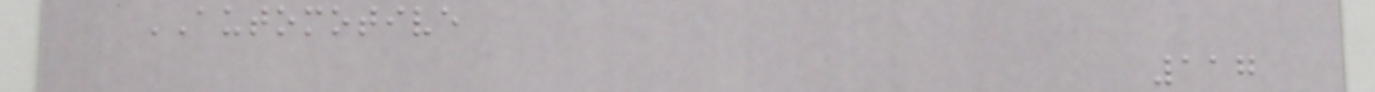AUTOMOTIVE
117
